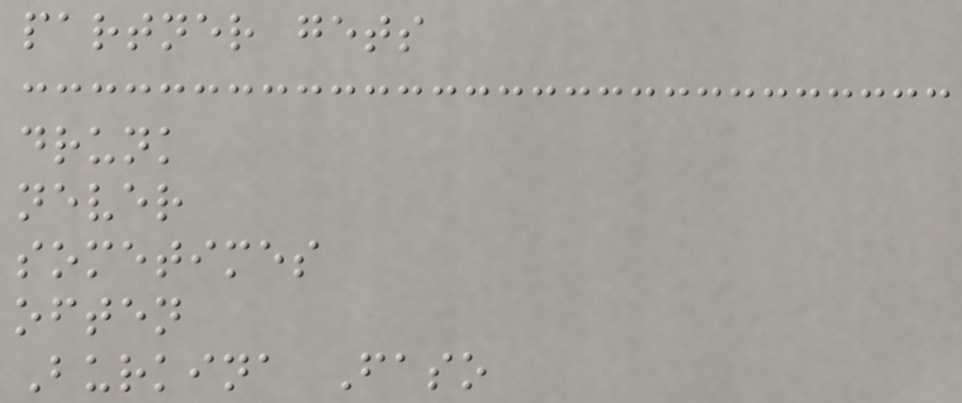partner gets
drunk
never
sometimes
often
Burkina Faso
